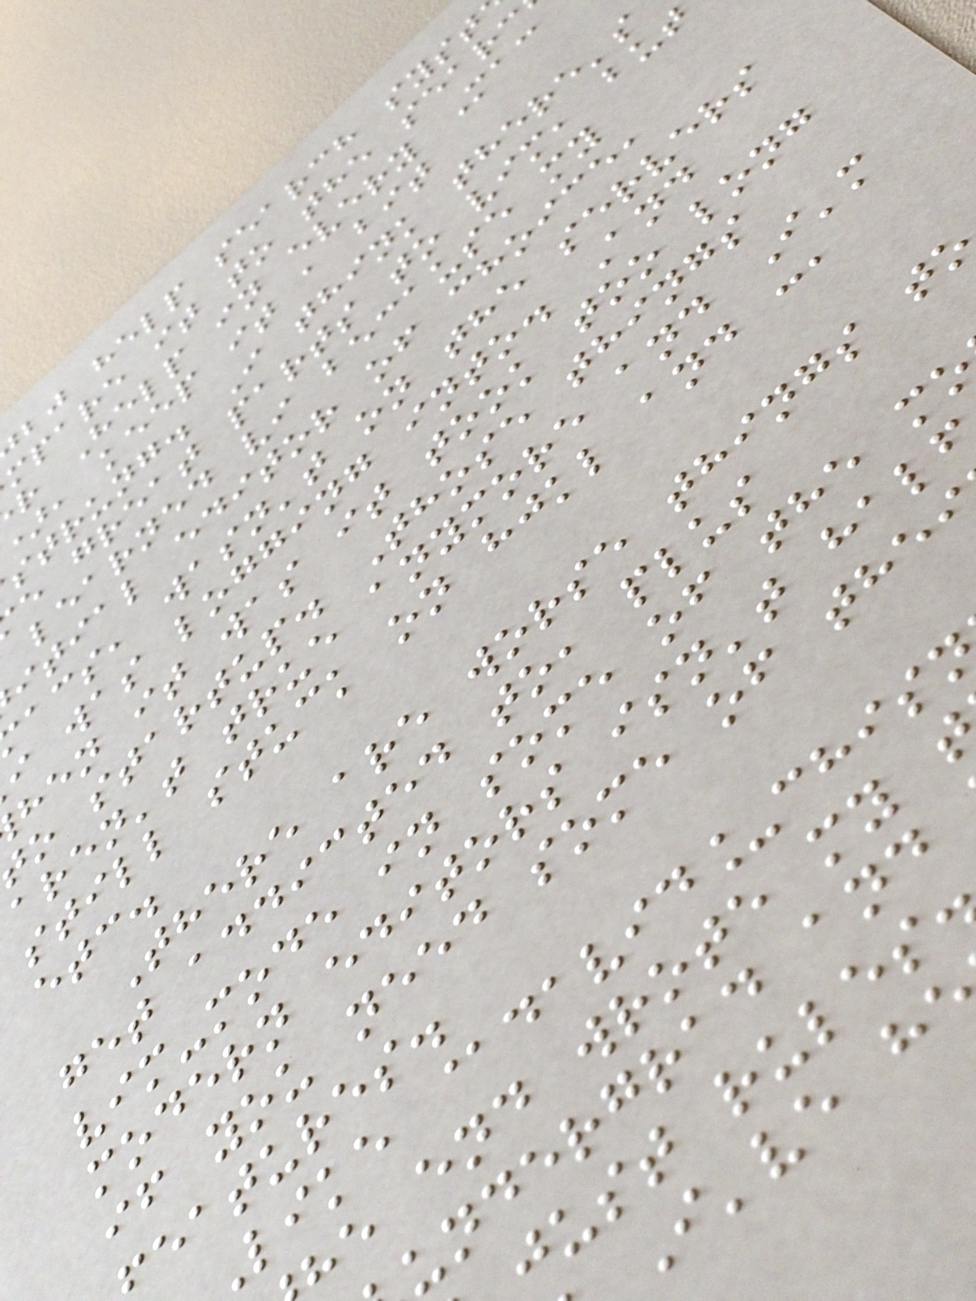bj help search syst
mpare it to the searc
r Help in every Mac
, keep it a bit
strung. I think there's
e great parts to vim, but
learned vi because my
itial editor of choice,
acs, wasn't on the servers
i was logging into. And
hen it was it took too long
o startup. Those things
aren't true anymore and I'm
still stuck on hjkl and :,
etc.
There are worse things t
get addicted to, plus
vim-mode in some of the m
modern editors isn't hal
if you need some of the
eatures.
like @david_chis
e end wrote my
undergrad and
just rules
I've h
